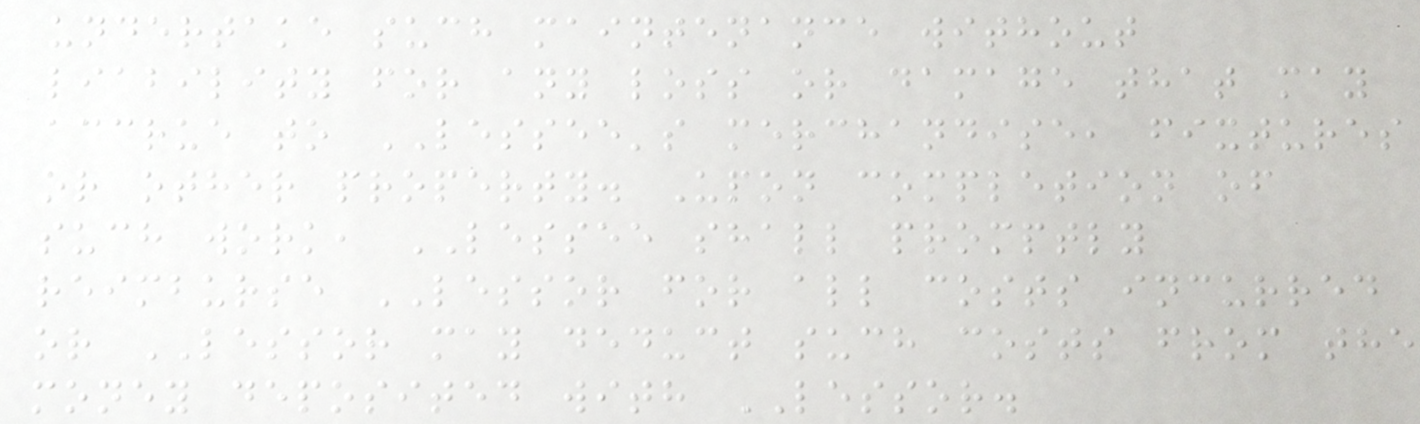undertake such maintenance without
liability for any loss or damage that may
accrue to LESSEE's merchandise, fixtures
or other property. Upon completion of
such work, LESSEE shall promptly
reimburse LESSOR for all costs incurred
or LESSOR may deduct such costs from the
money deposited with LESSOR.
